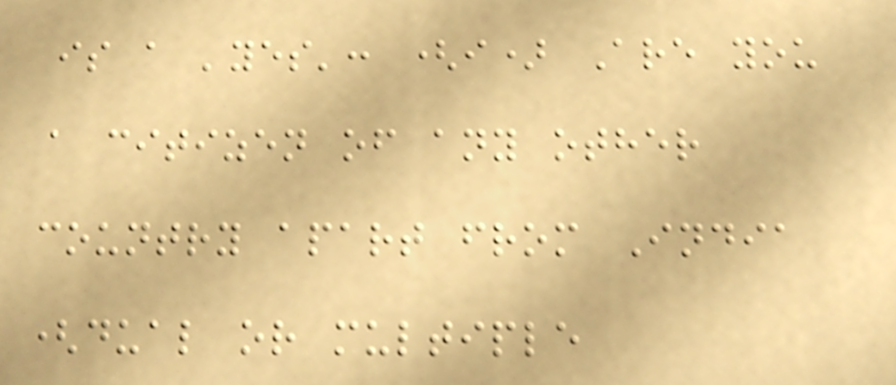is a 'yes': (i) Are you
a citizen of any other
country apart from India
(dual or multiple
